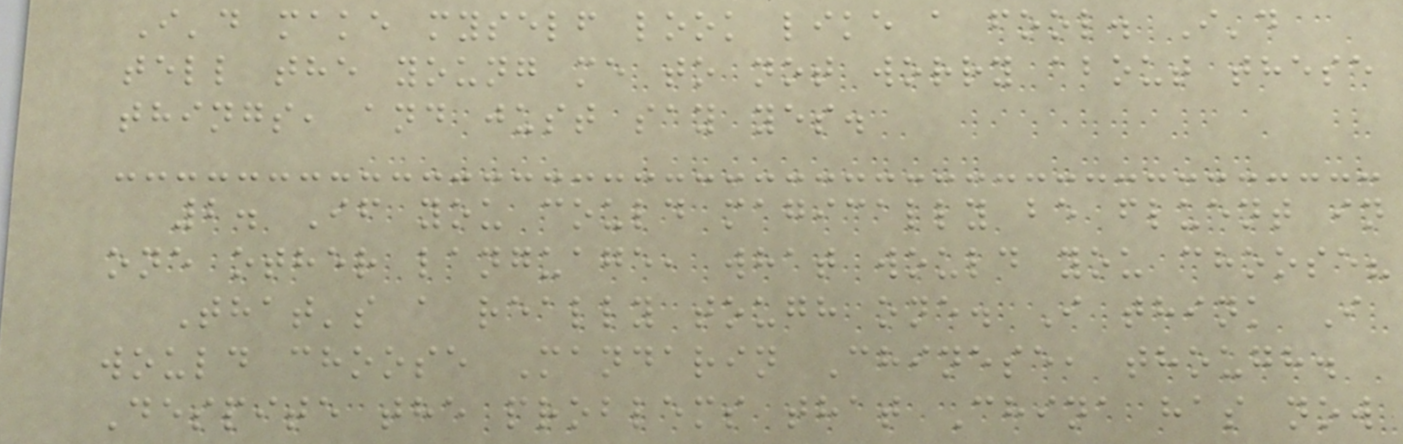I'd make myself look like a fool. I'd
tell the young me to not worry about these
things, and just say yes.
2. If you could magically be fluent in
one other language, what would you choose?
That's a really tough one. I think I
would choose Mandarin Chinese, though.
Despite the problems that China has now
